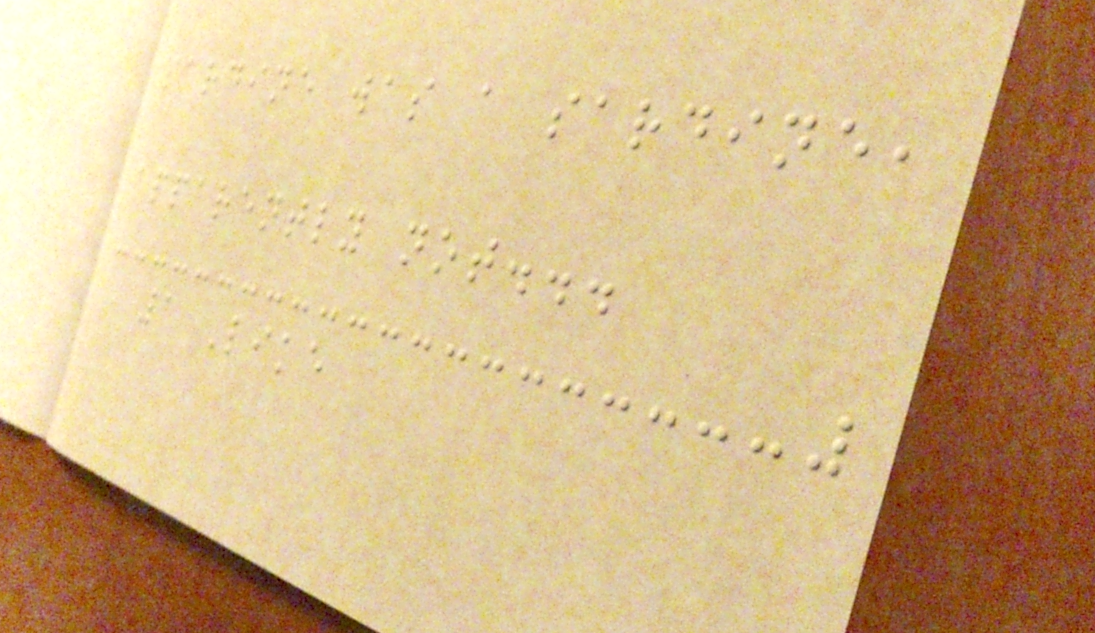sardine was a sardine,
apparently not...
1 Like
